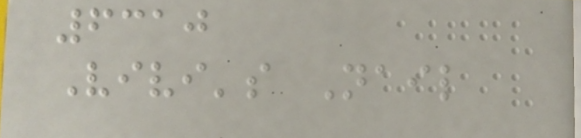6310
Vivi's Nail
